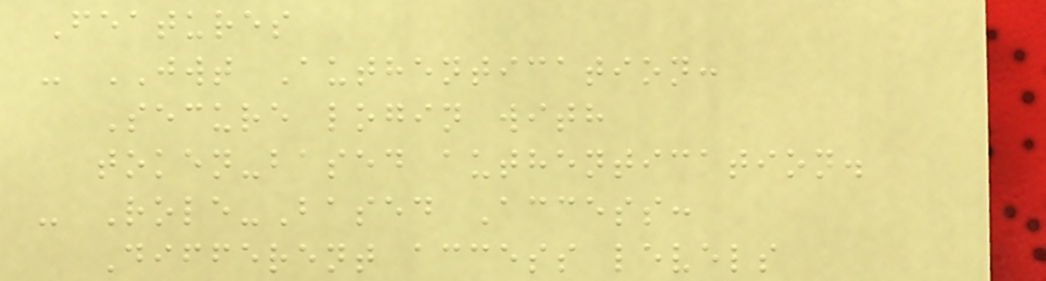Features
- JWT Authentication:
Secure login with
token-based authentication.
- Role-Based Access:
Different access levels
